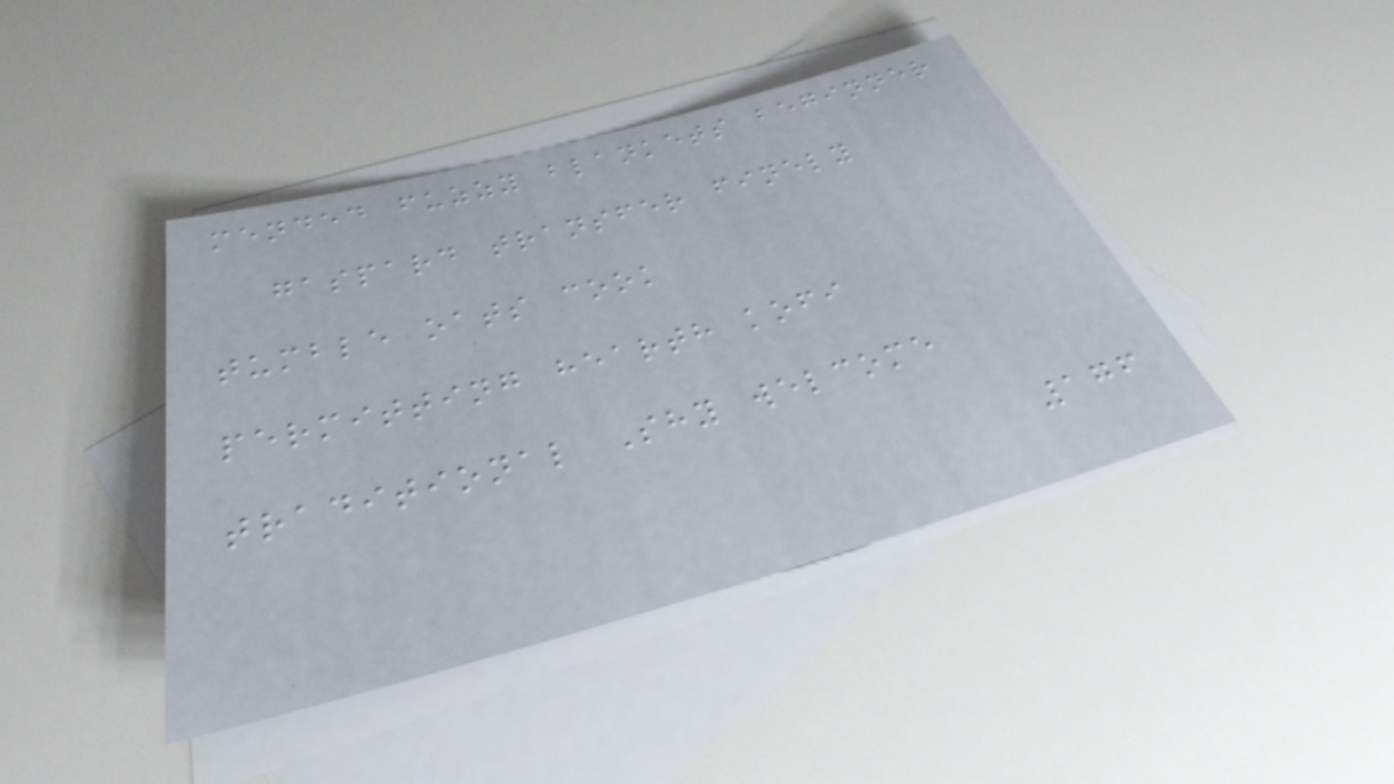mended fuzzy blankets beginner
gaspard transfer finely
tumble oats cook
permitting hearth kofi
traditional Shy welcome
176
